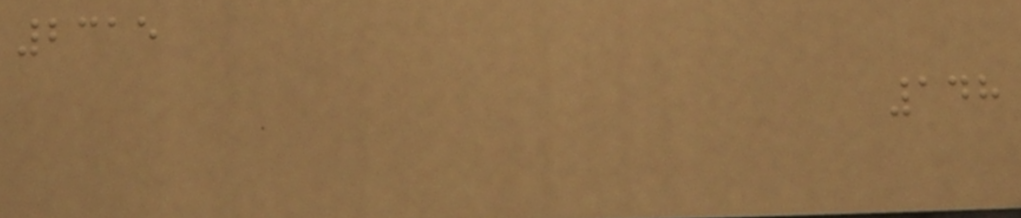2315
148
